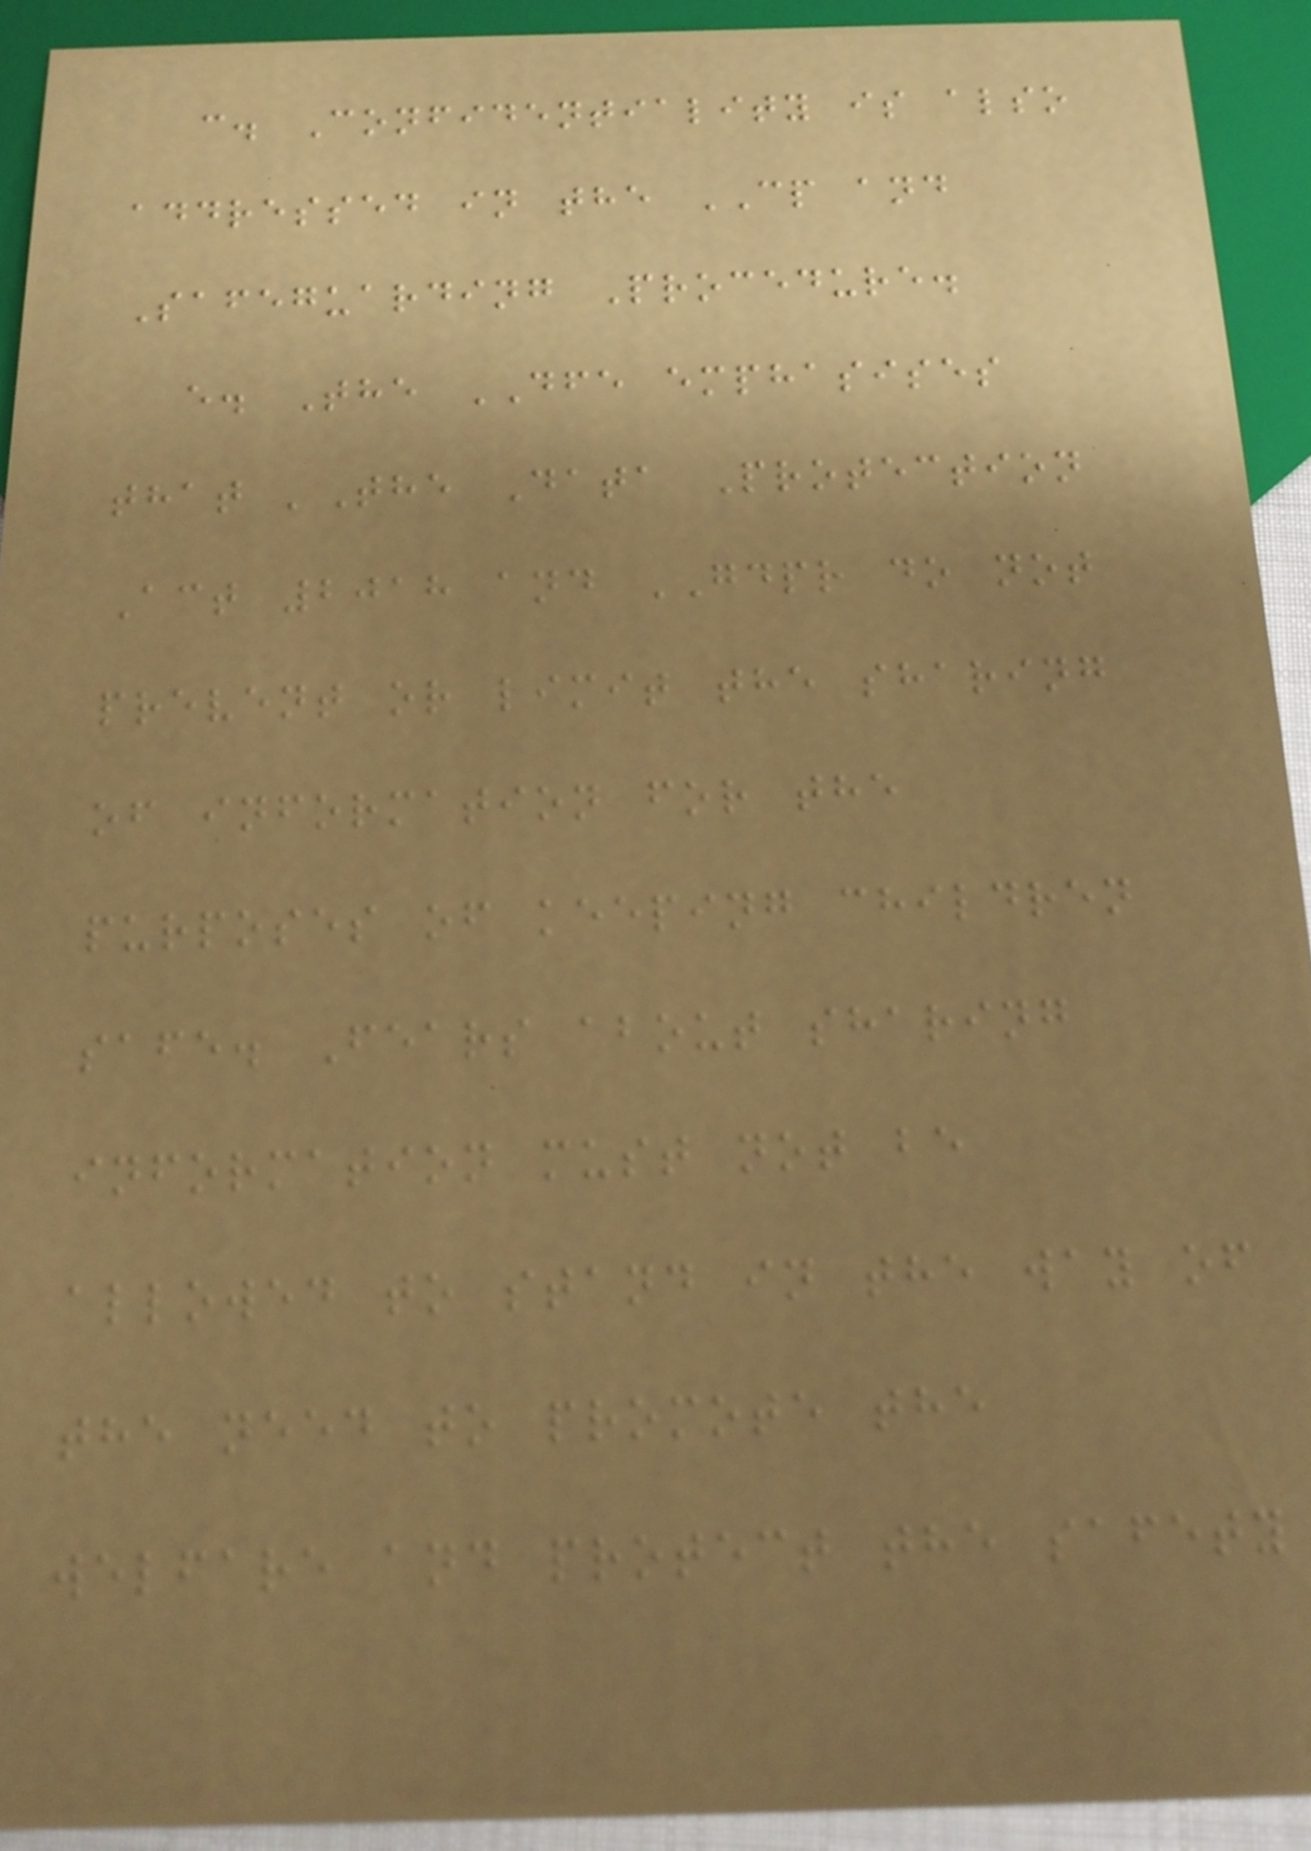c. Confidentiality is also
addressed in the CP and
Safeguarding Procedure.
e. The DFE emphasises
that 'The Data Protection
Act 2018 and GDPR do not
prevent or limit the sharing
of information for the
purposes of keeping children
safe. Fears about sharing
information must not be
allowed to stand in the way of
the need to promote the
welfare and protect the safety
